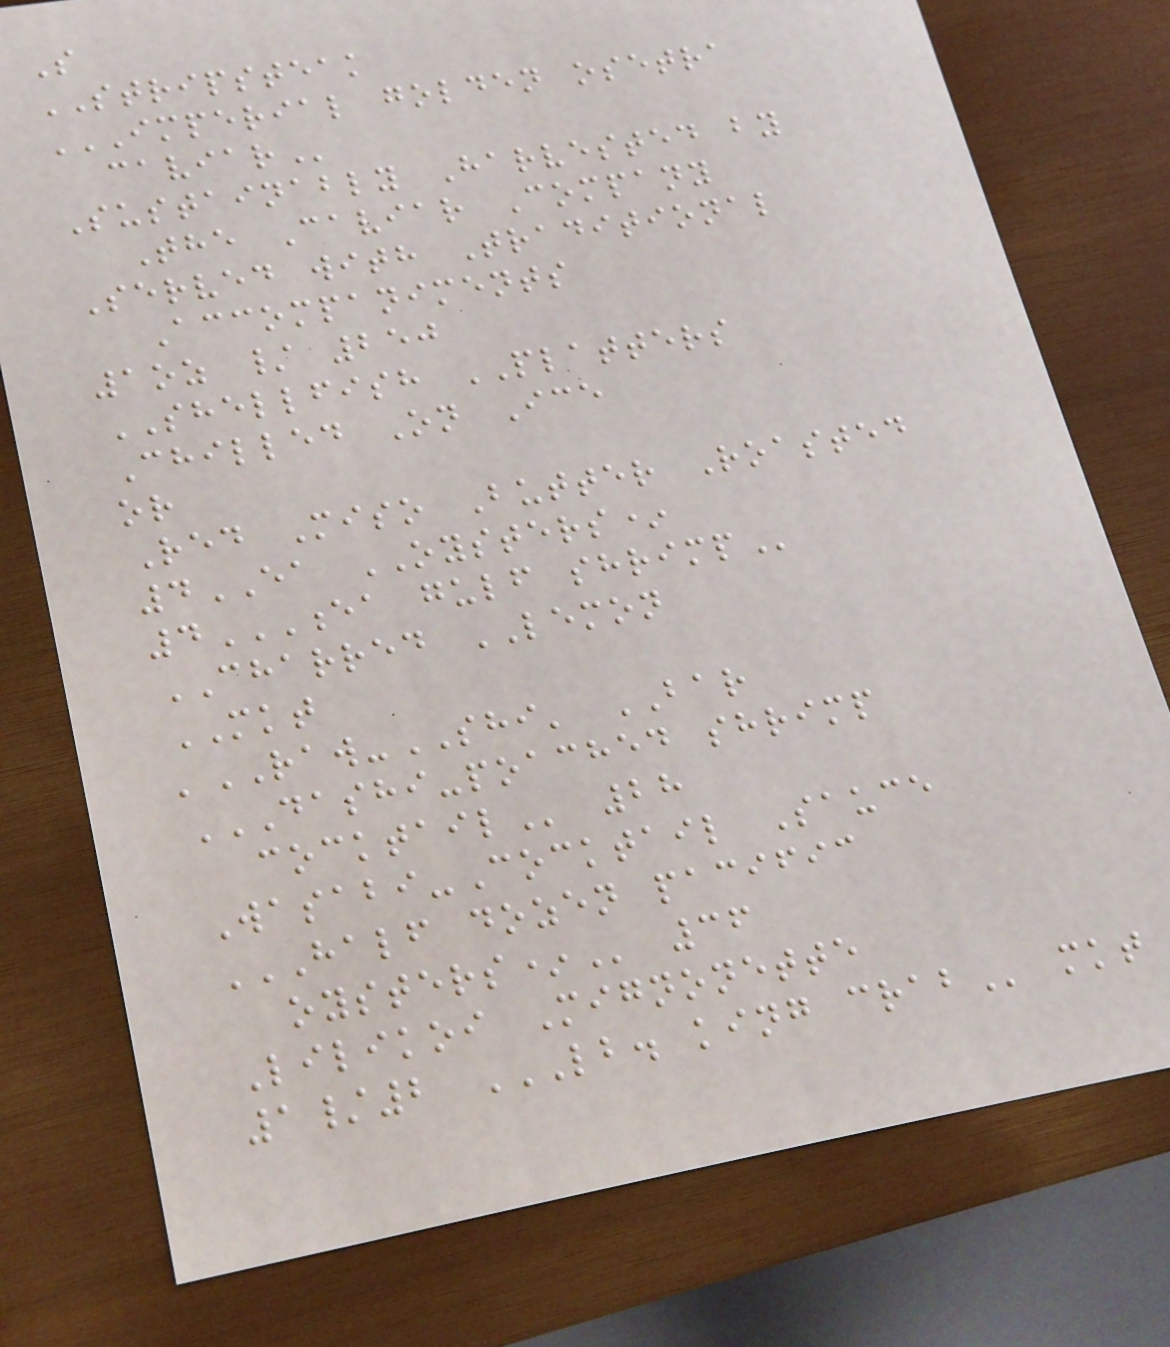S
STRIPSTEAK
IMPERIAL GOLDEN OSETRA
CAVIAR
Sustainably Harvested by
The Caviar Company
Served with Traditional
Accompaniments
1oz / 250
SHELLFISH PLATTERS
Chilled On Ice
or
Red Miso Butter Roasted
4EA OYSTERS*
4EA GULF SHRIMP
CHARRED LEMON
MKT
'RAW-SHI' BAR
DASHI-POACHED SHRIMP
COCKTAIL 28
Wasabi-Cocktail Sauce
HALF DOZEN PACIFIC
OYSTERS* 36
Lilikoi Mignonette
1/2 LB. KING CRAB mkt
